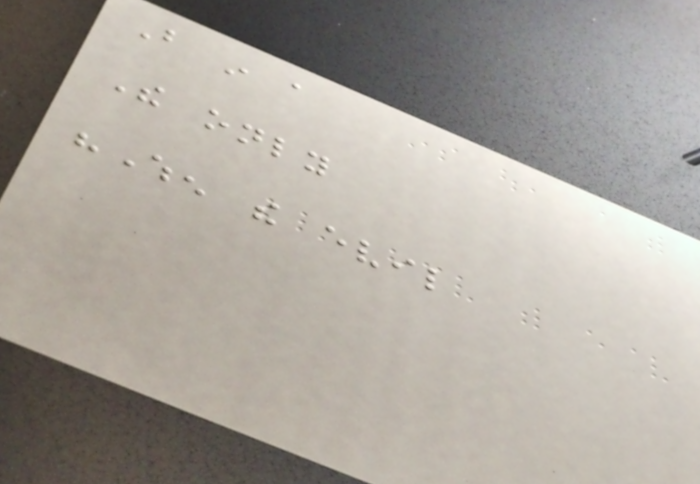But in a
The only
"When the evil
